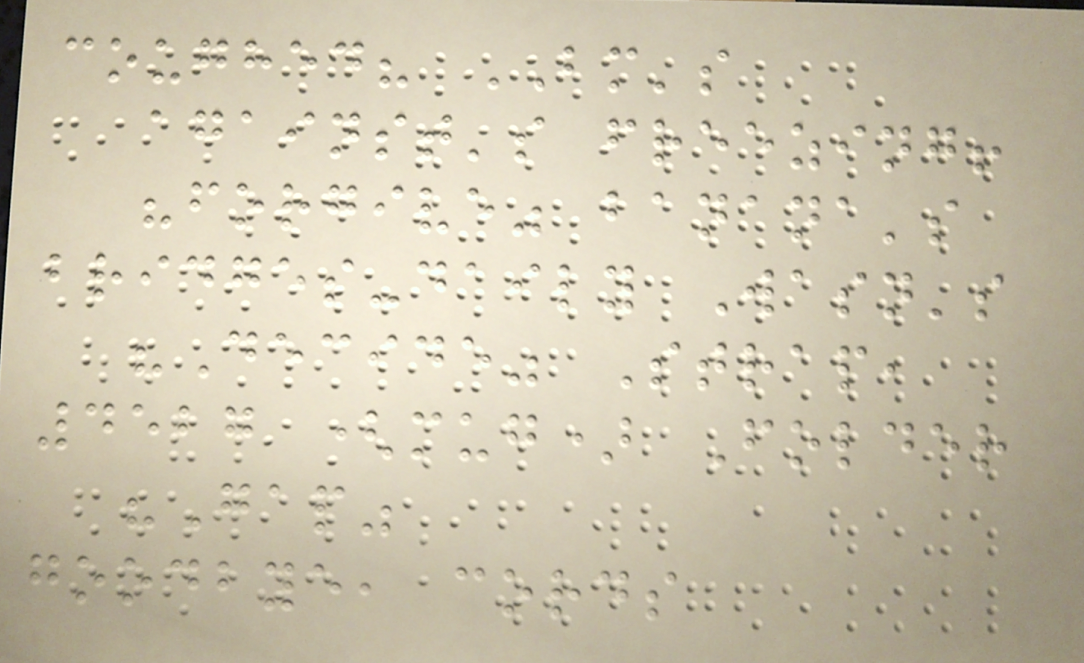coughed? BM's
against's freezing!
"forgive" banana's
bridges-daily Wasn's
"Decide" Strap,
4527 (mug) Folder
"Gap"
goodbye, cords
